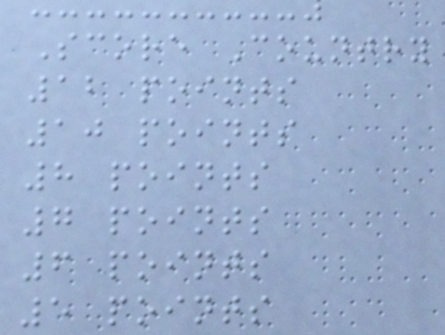Score Country
12 points
10 points
8 points
7 points
6 points
5 points
